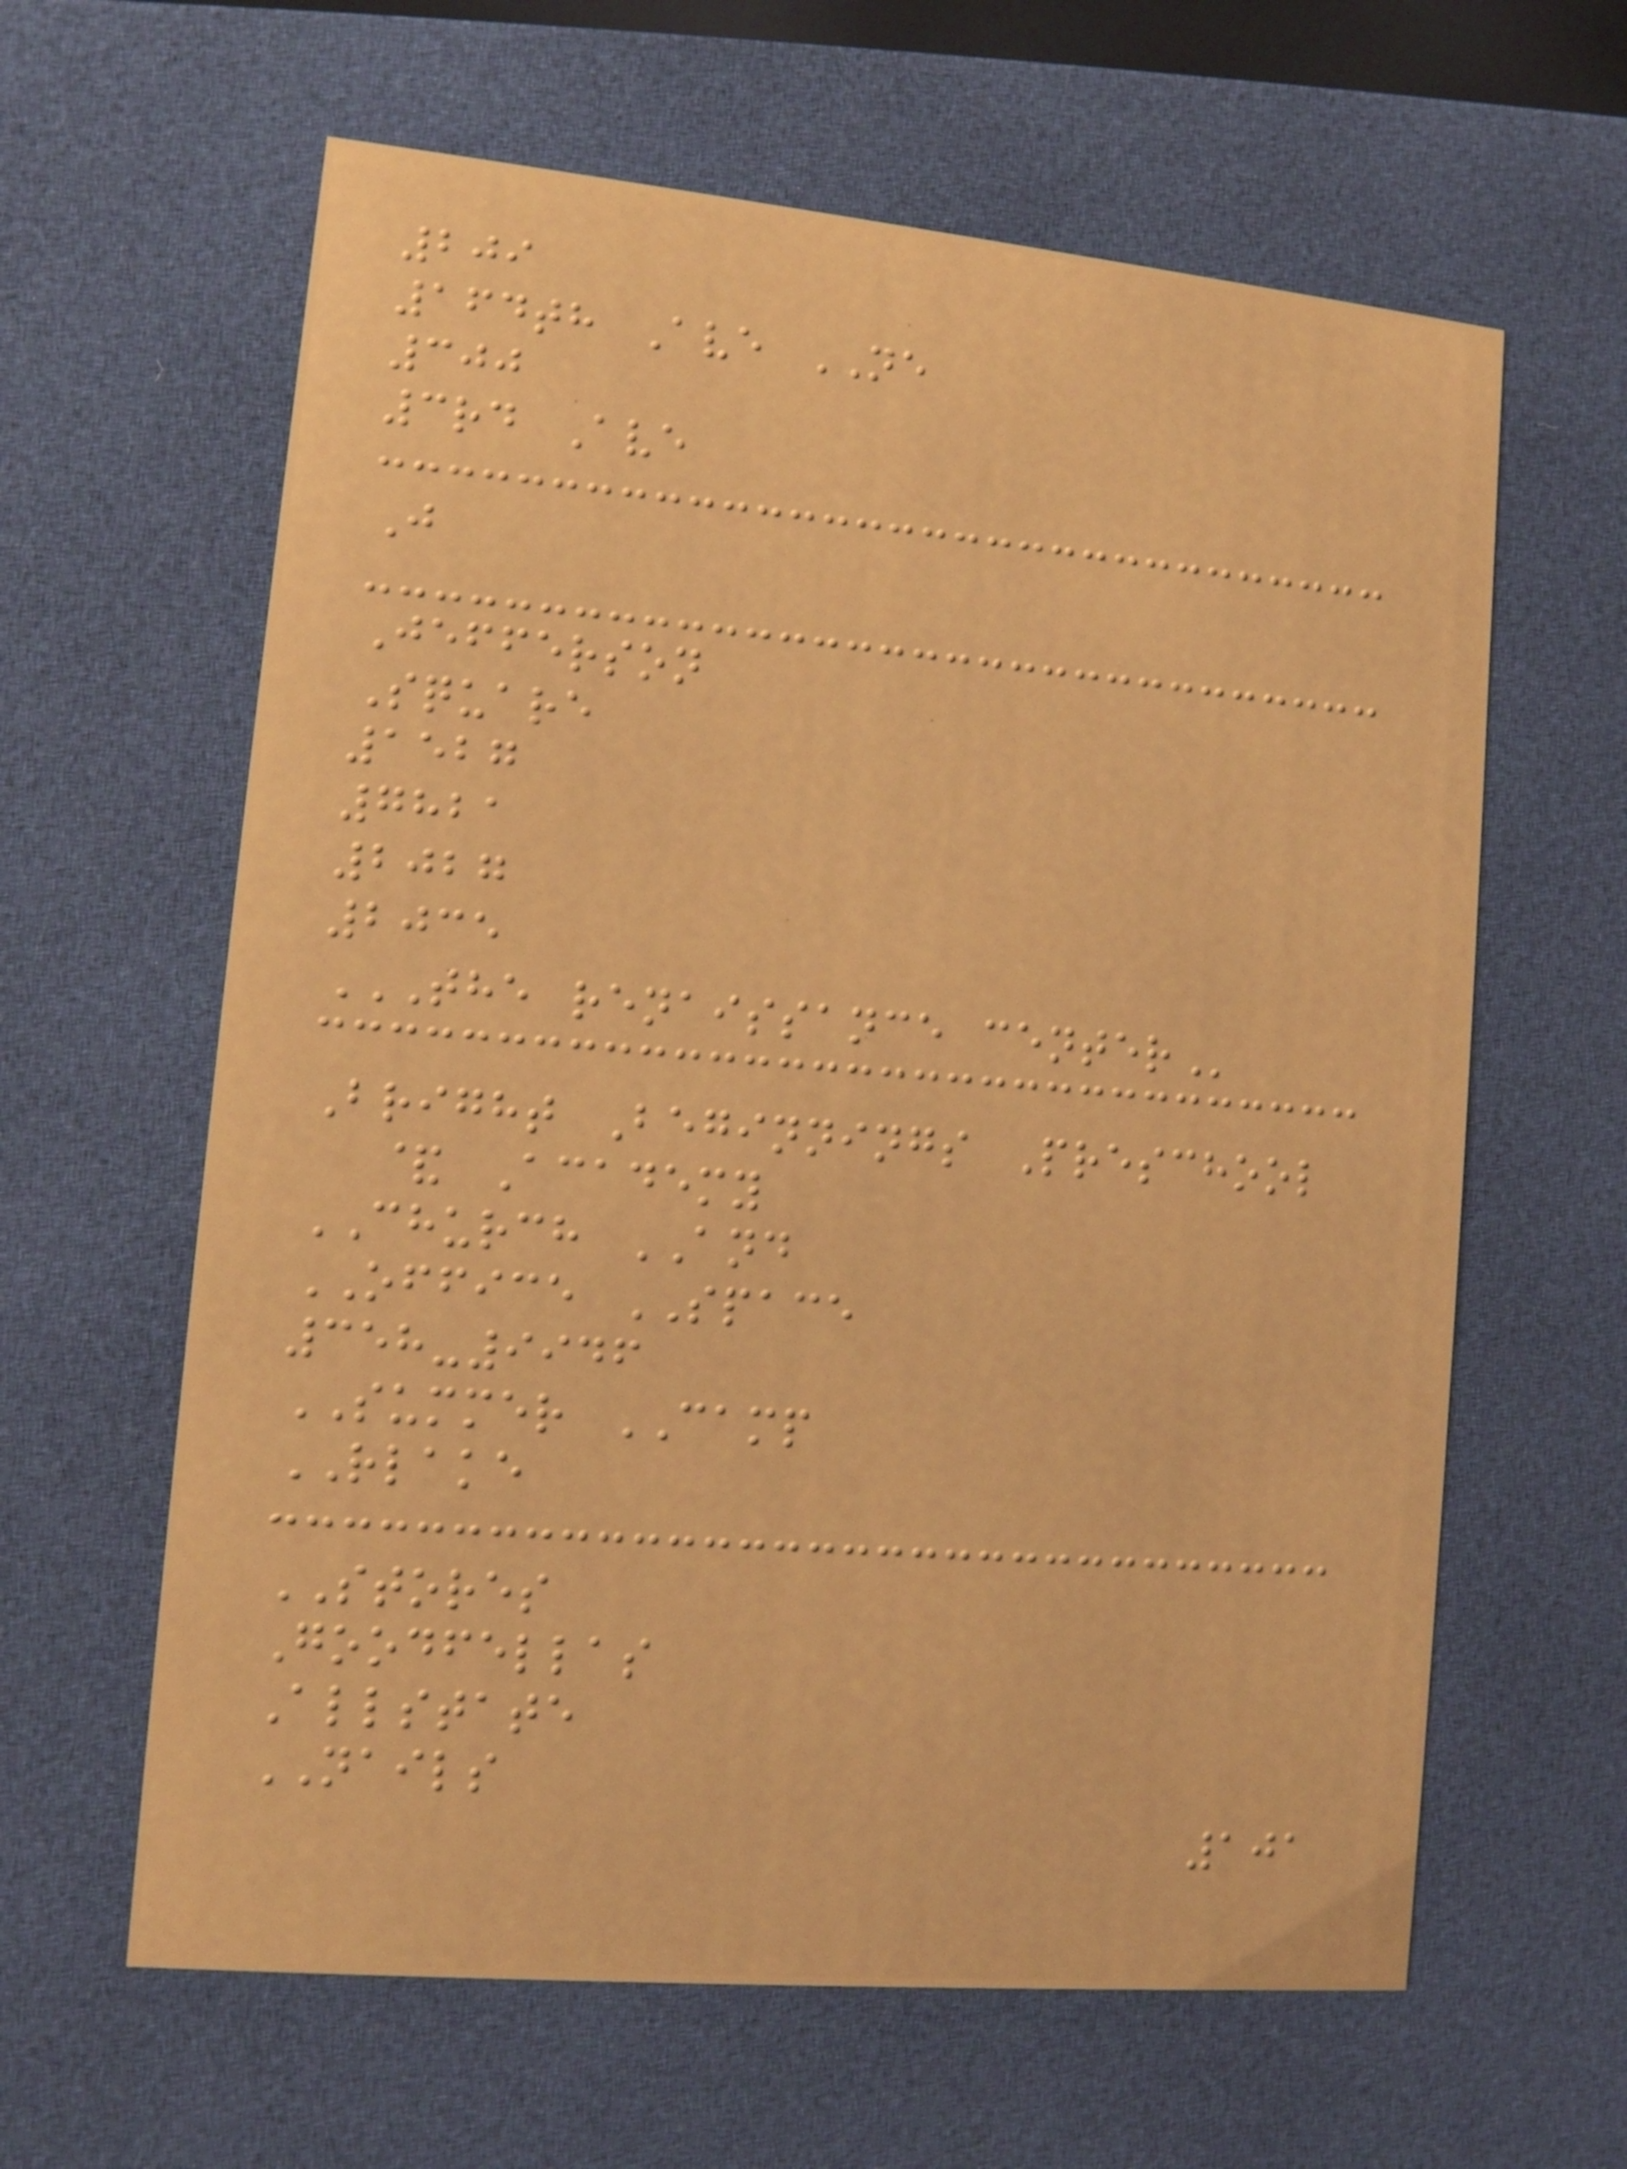209
164th Ave NE
300
3rd Ave
J
Jefferson
Square
1527
7821
2027
2035
THE RENAISSANCE CENTER
Bright Beginnings Preschool
& Academy
CHURCH AND
OFFICE SPACE
358-9946
SUMMER CAMP
RLAKE
STORES
Goodfellas
Allstate
NAILS
101
